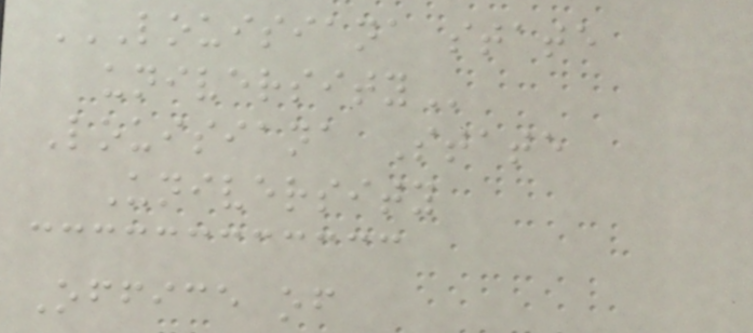LOUISIANA STATE
UNIVERSITY
Louisiana State
University
Office of
